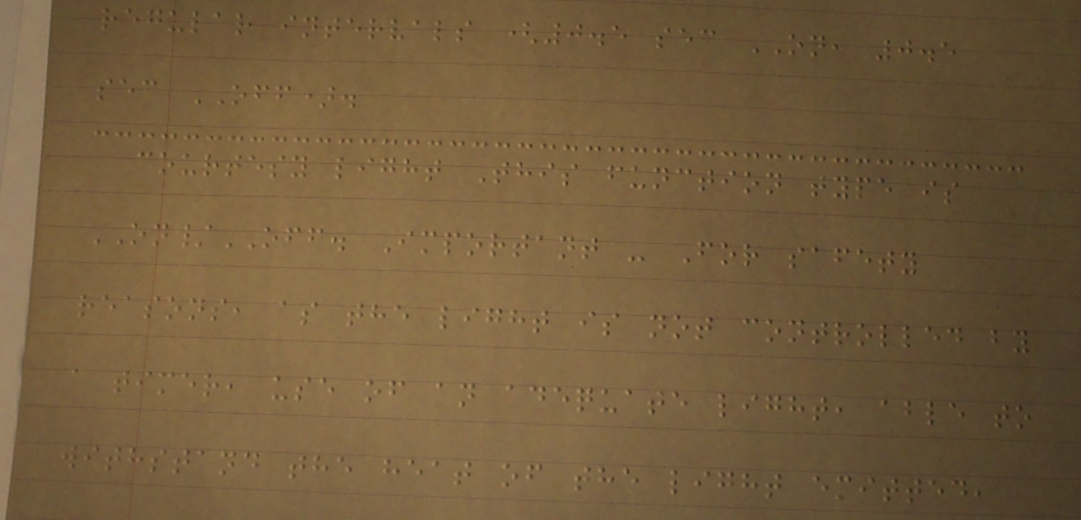regular intervals (0.5 sec ON, 0.5
sec OFF).
courtesy light This function type is
ON/OFF. Important - For safety
reasons, as the light is not controlled by
a timer, use of an adequate light, able to
withstand the heat of the light emitted,
